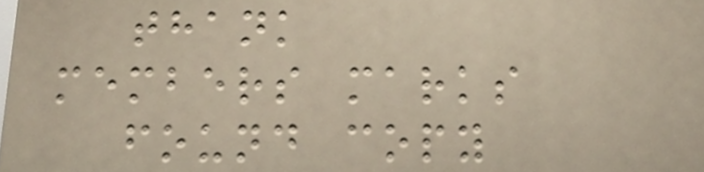thank
members marks
found copy
